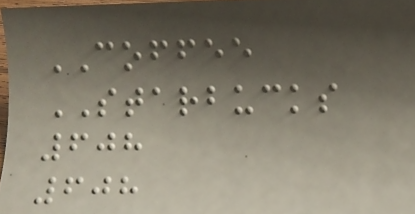COFFEE
STARBUCKS
608
608
